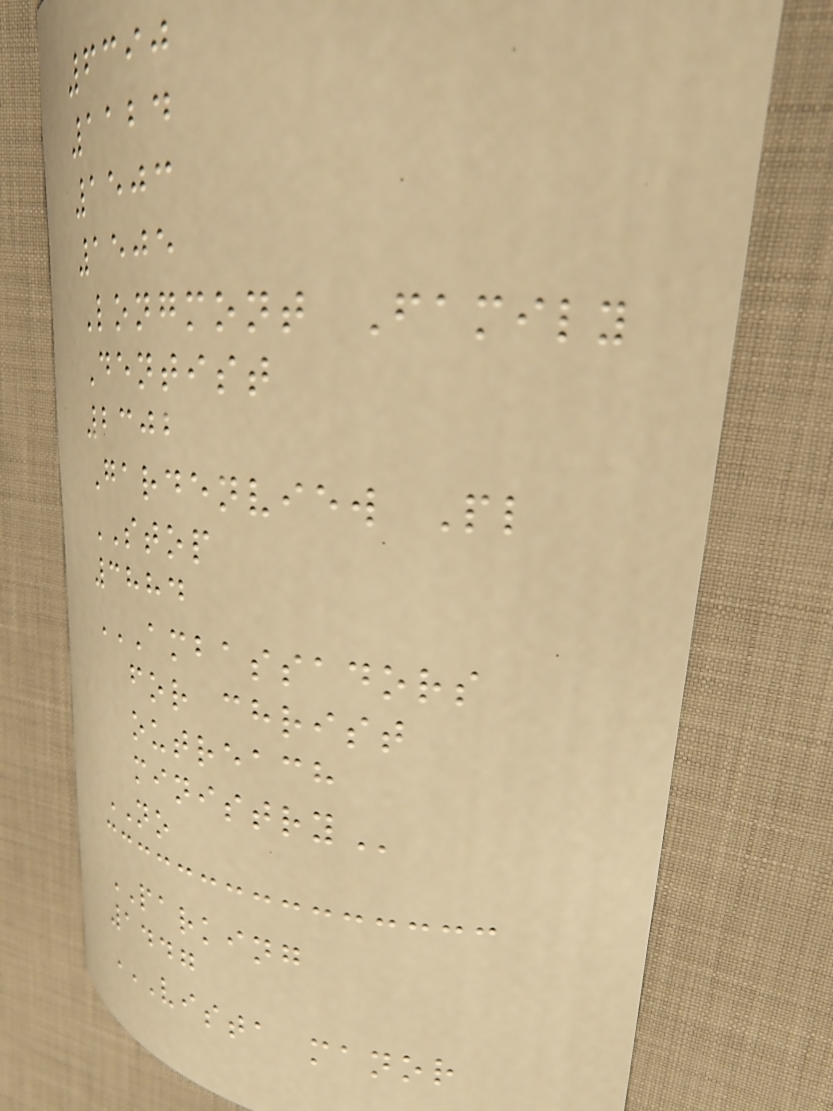6390
1124
1503
1505
Longmont Family
Dentist
2302
Gardenview Pl
STOP
3884
AMBASSADORS
FOR CHRIST
OUTREACH
MINISTRY
NO
PARKING
1447
VISTA MANOR
